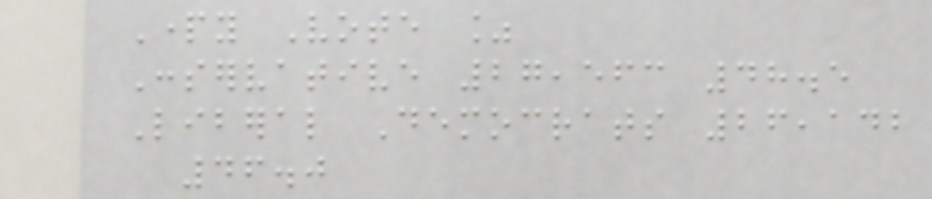Party Vote %
Conservative 27,563 48.5
Liberal Democrats 26,142
46.0
